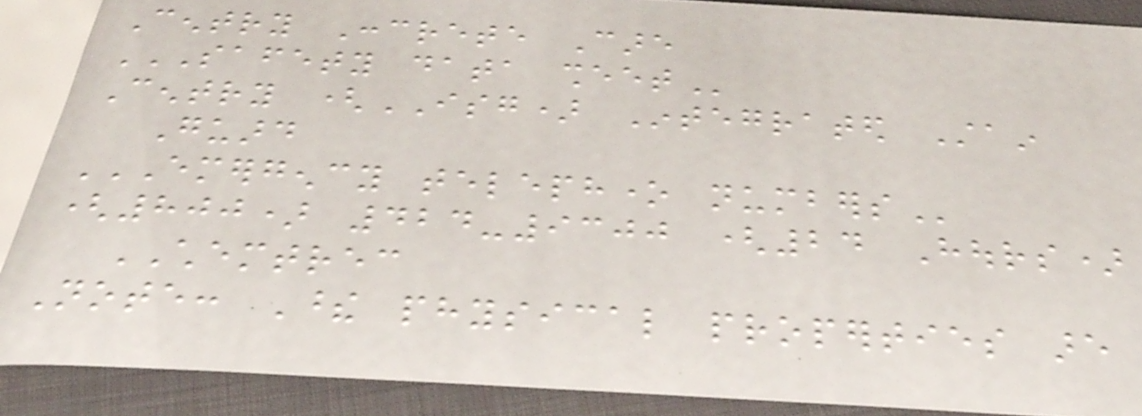Centry Concrete Care
SAFETY DATA SHEET
Centry (ISG) Integrated Stain
Guard
EMERGENCY TELEPHONE NUMBERS
(800) 424-9300 (24 Hours)
CHEMTREC
Note: These physical properties are
